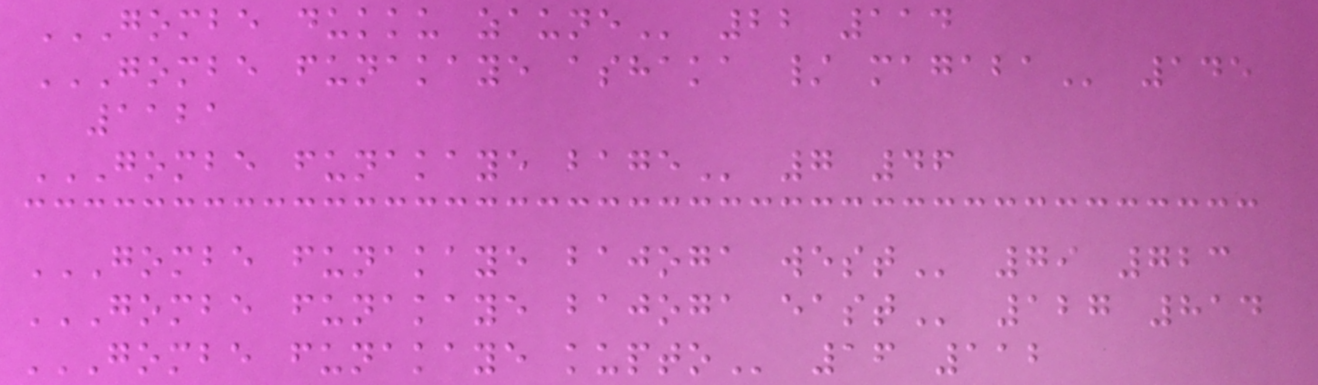GOMBE DUKKU ZAUNE 22 114
GOMBE FUNAKAYE ASHAKA / MAGABA 145
1121
GOMBE FUNAKAYE BAGE 7 46
GOMBE FUNAKAYE BAJOGA WEST 79 723
GOMBE FUNAKAYE BAJOGA EAST 127 814
GOMBE FUNAKAYE KUPTO 16 112
